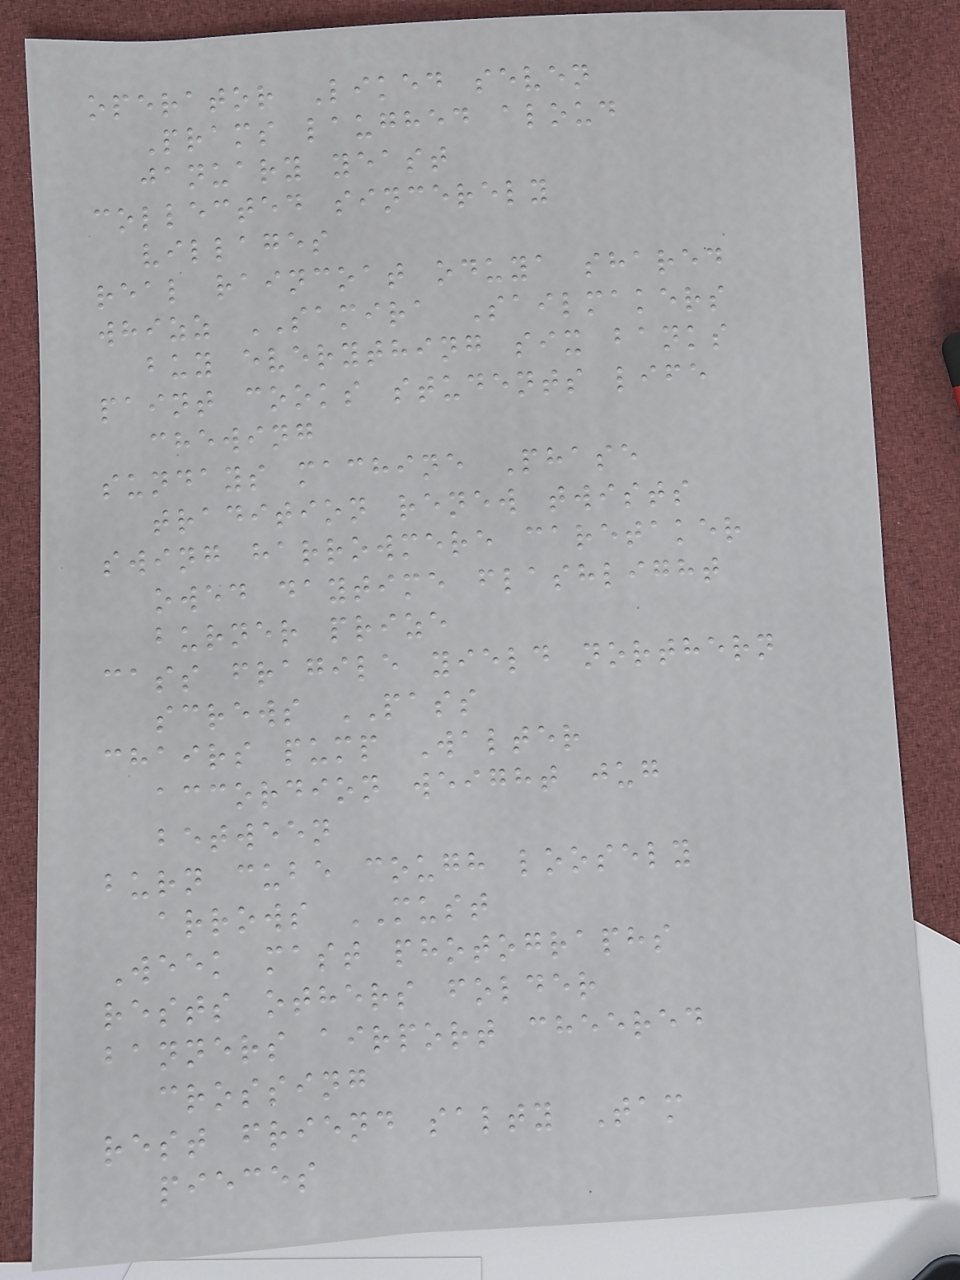operator Liked seven
Prams laughed aloud
january yeast
collected sincerely
villages
real raincoat oduya shared
whizz SAMIRA Sailmakers
buy everything six banks
paint cooks students life
chewing
sundays machine Phase
tradition renew twists
swing harrowmere caretaker
owed daytime flashlight
burner prize
cass fragile yield northern
screws PASS
chairs pump Walter
accordion weight jug
between
burn cube cough loosely
arrows MUST
Week mast photographs
rests others folder
banners airport cheered
crossing
rest friend salty Tam
pieces
